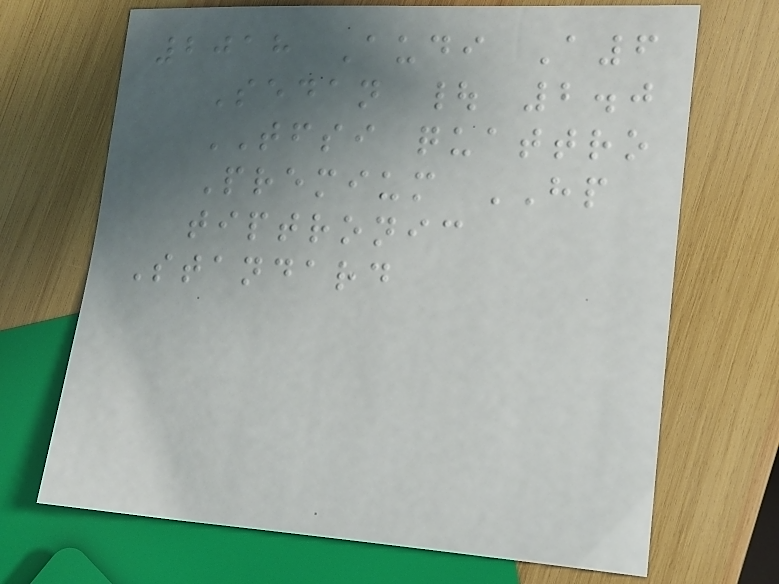2018 Audi A6
Sedan | 2.0
TFSI quattro
Premium HP
tiptronic
Standard
